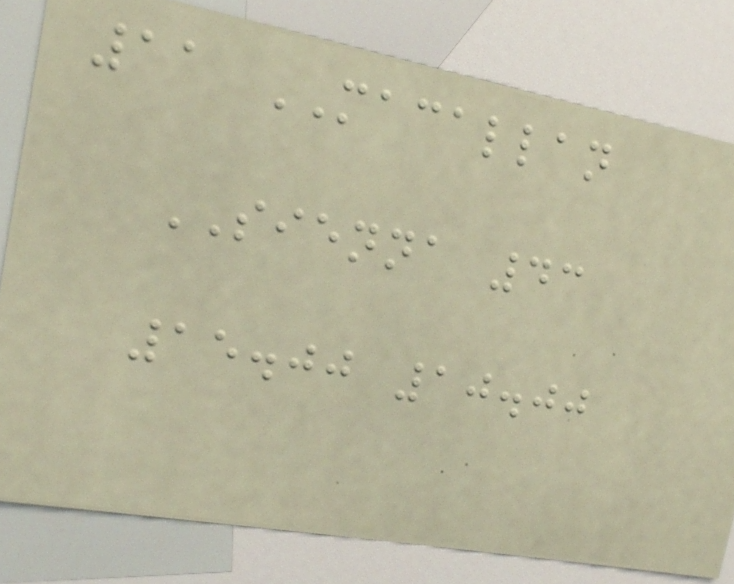11 MACALLAN
SIENNA 43
15.00 10.00
